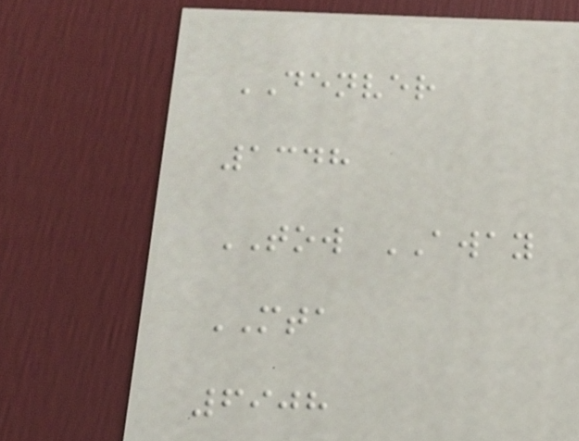DENVER
1348
TOW AWAY
MTA
6908
